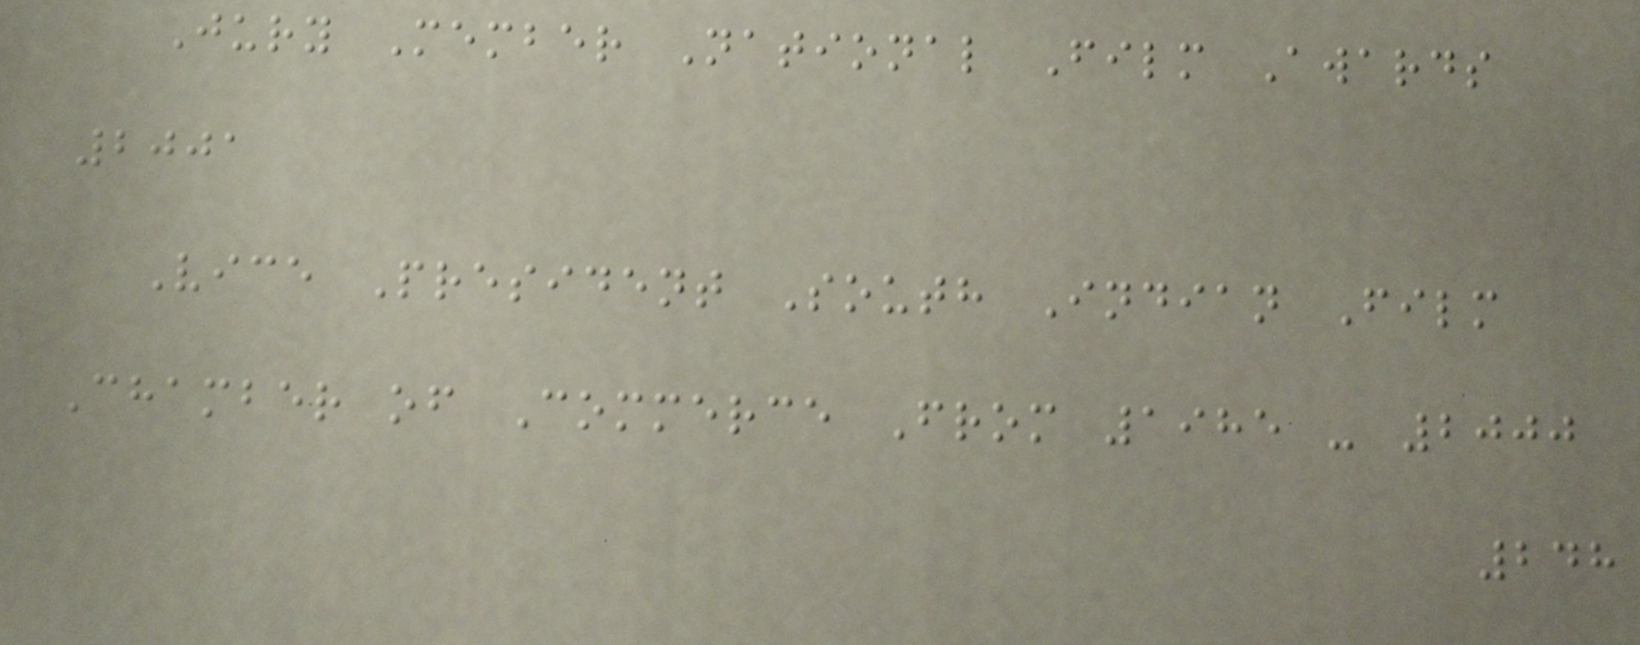Jury Member National Film Awards
2001
Vice President South Indian Film
Chamber of Commerce From 1985 - 2000
248
